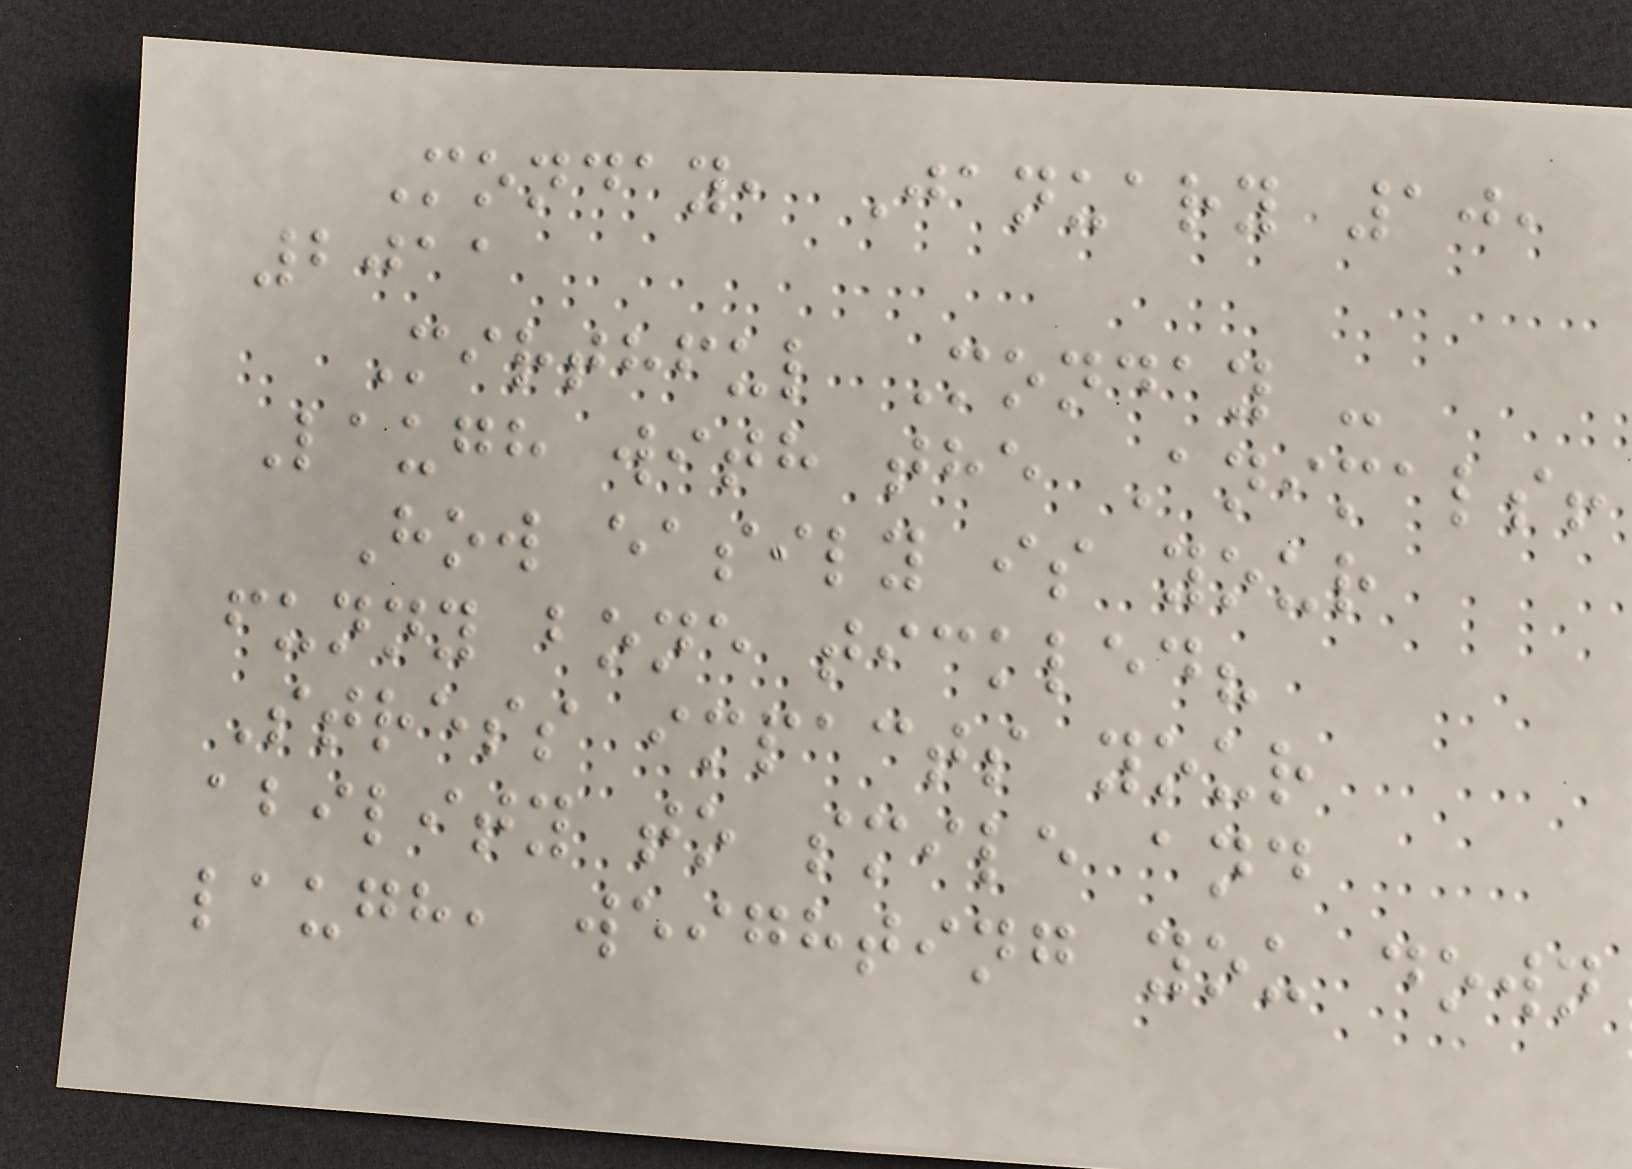Monday, January 10,
2011
Mirthful Monday -
Laugh with the Animals!
How easily is your
funny bone tickled?
Stress impacts your
ability to smile and
laugh, weighting you down
